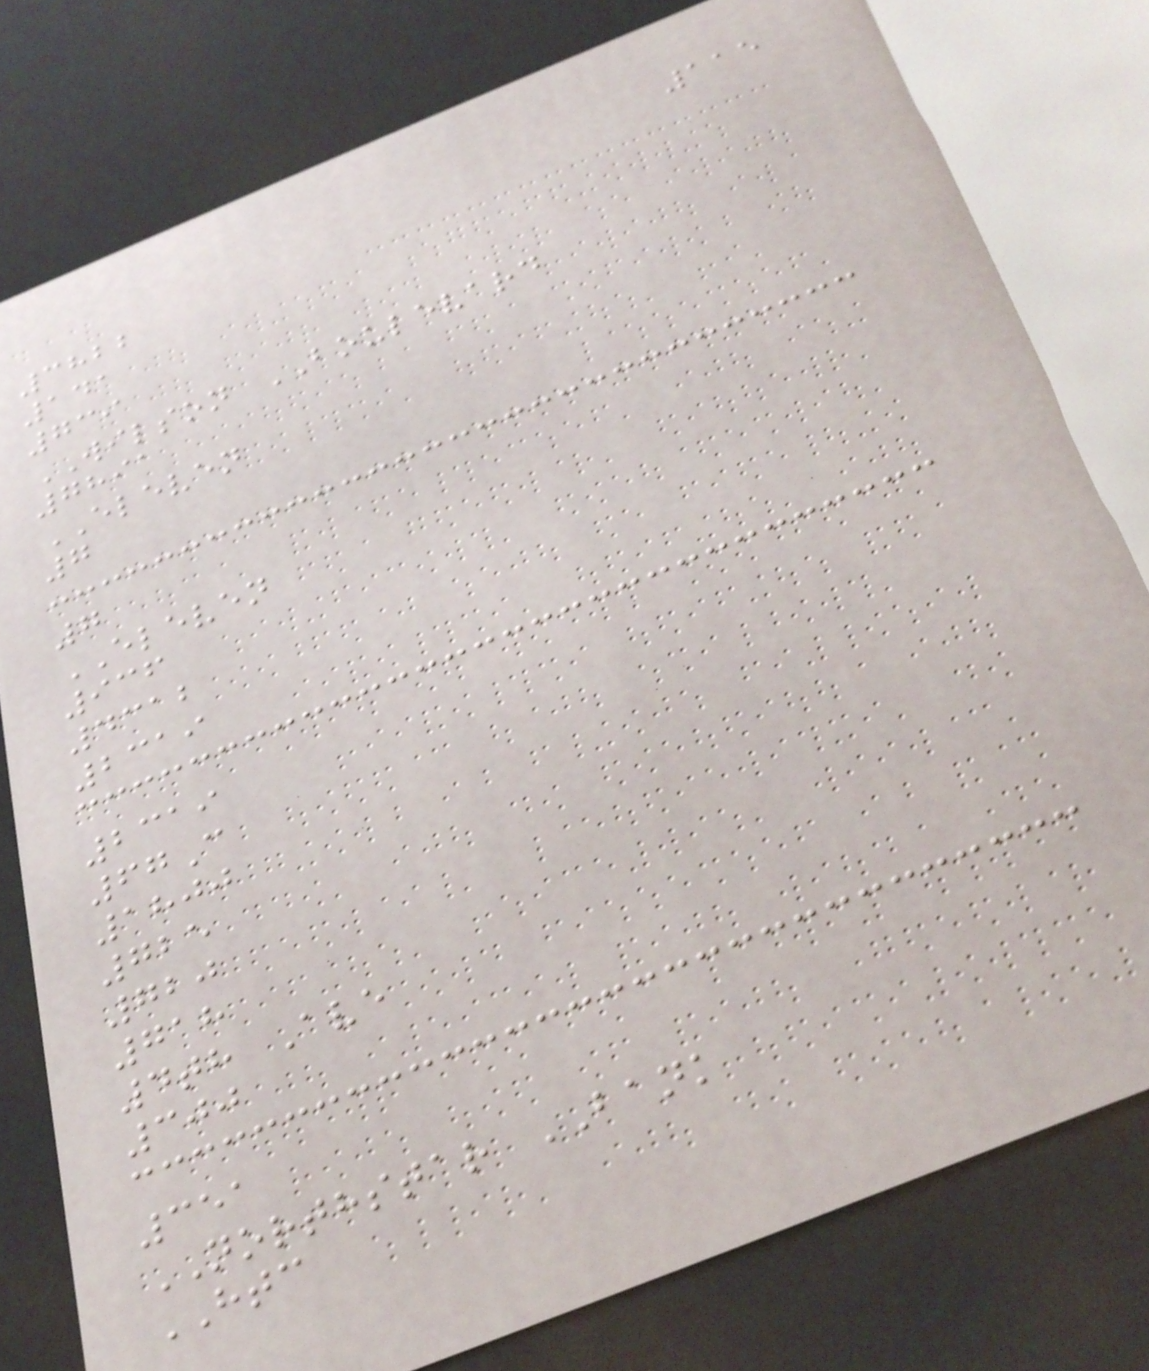115
3822
141
739
WILSON BOULEVARD
7891
ELEVEN
7
7
ELEVEN
936
4312
2319
2319
67C
1800
725
720
718
4th Ave
300
351
NORTHSTAR BANK
HTC
